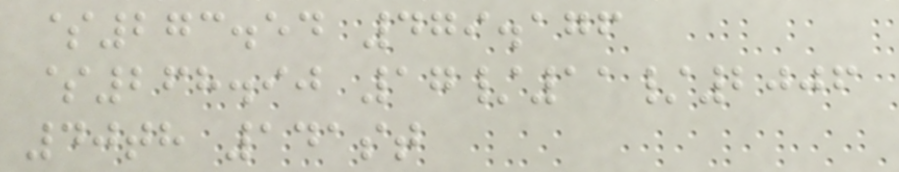$273.54 479.176
$268.90 17/11/2006
40th 141st
